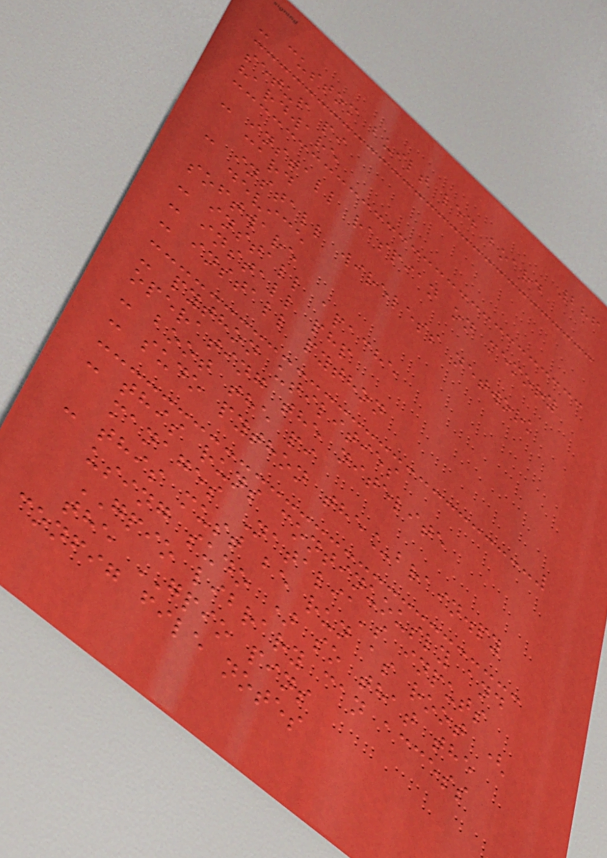286
- custom built led board
setup pi
hardware
- install raspian on memory
card
- install wireless network
device
software
- install apache
- install php
- install python
- python utilities
operating the nitelite
- boot the pi
- sudo python the_brain.py
- this runs continuously and
manages Natalia's inputs
- this must be run as root (
using sudo ) so that the
GPIO library can access
the GPIO pins
config file notes
